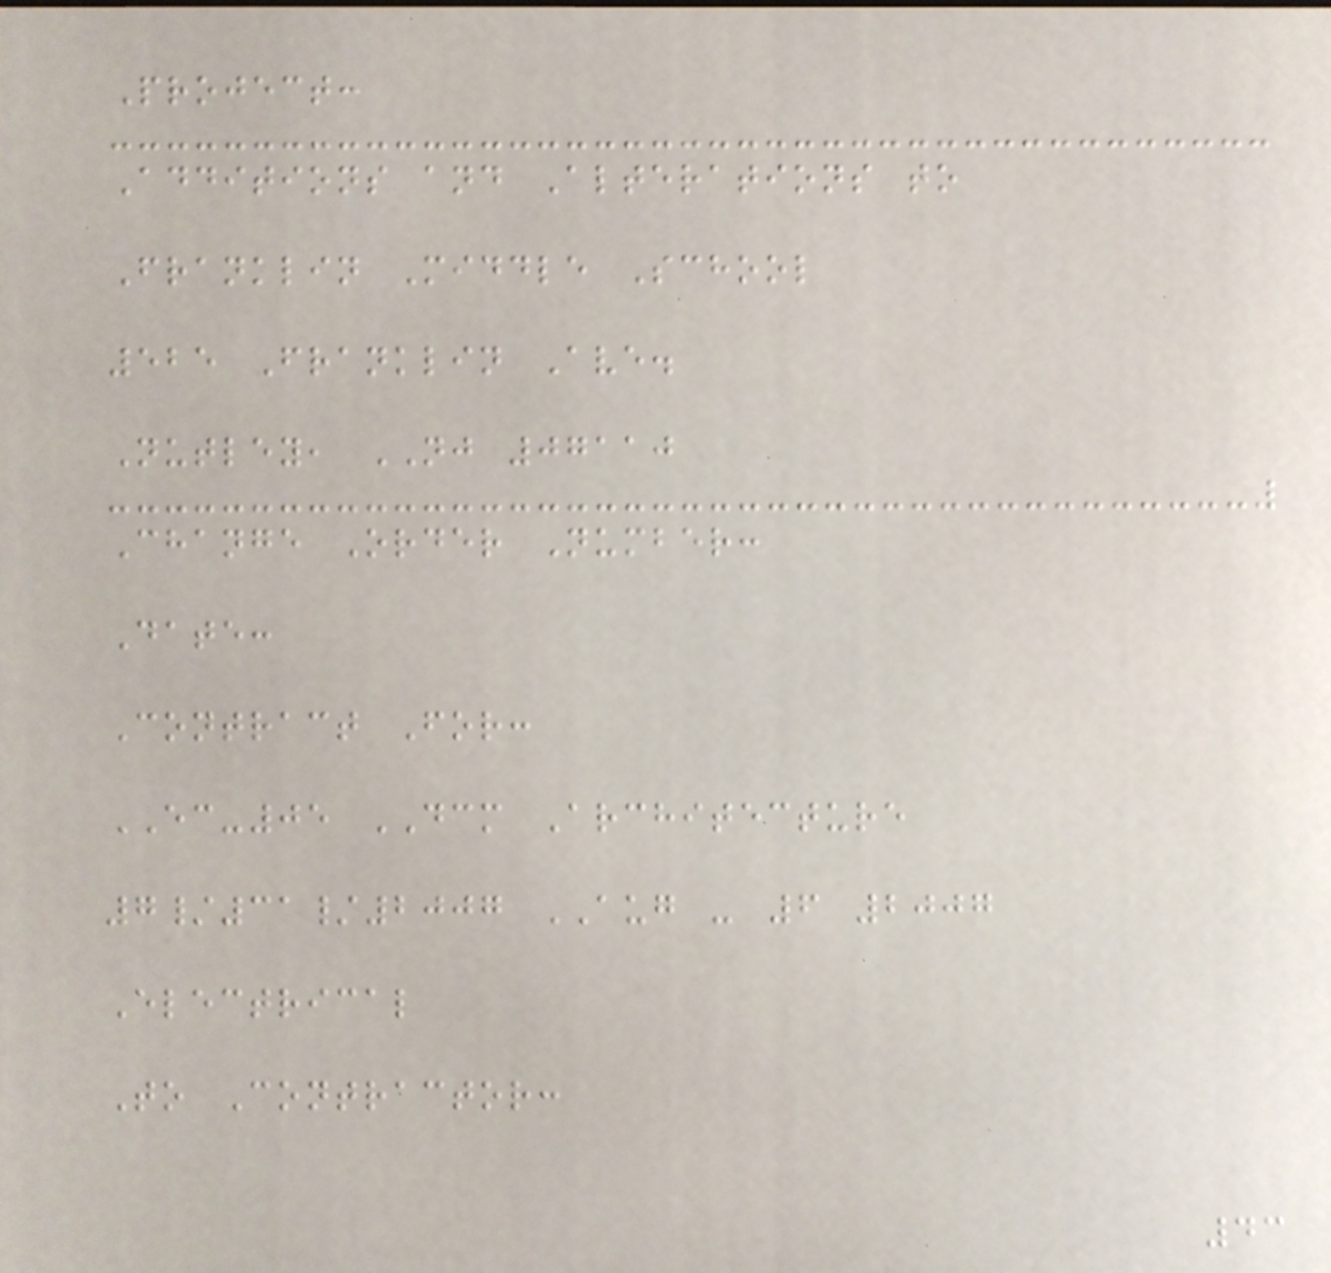Project:
Additions and Alterations to
Franklin Middle School
525 Franklin Ave.
Nutley, NJ 07110
Change Order Number:
Date:
Contract For:
EC-05 DCM Architecture
7/31/2007 AUG - 6 2007
Electrical
To Contractor:
43
